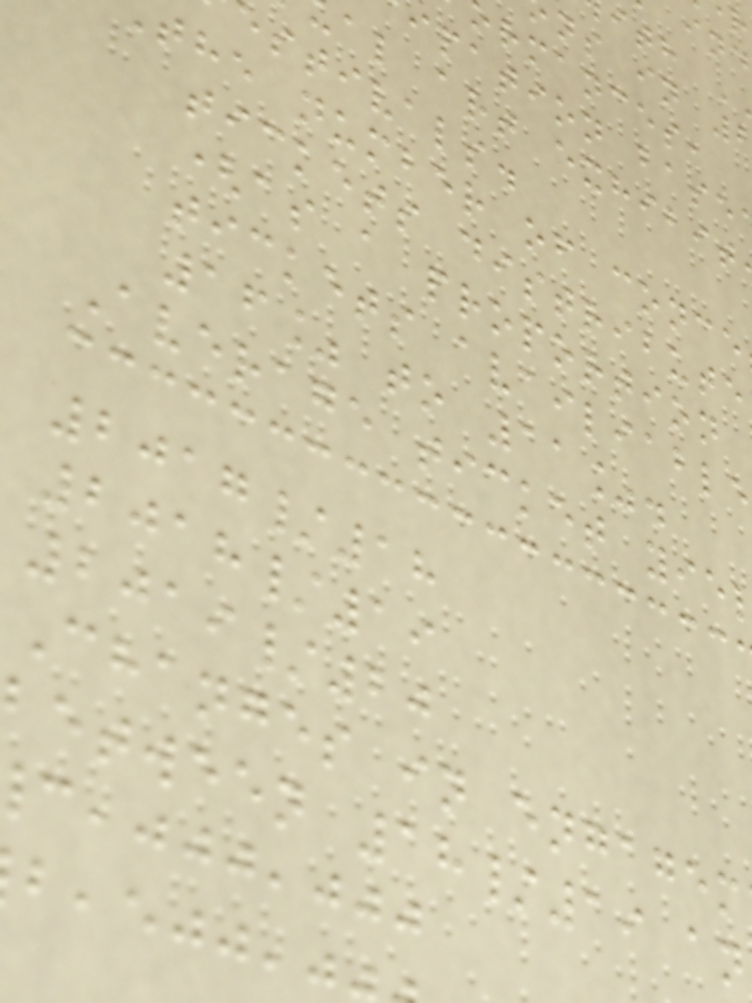rmances,
ipation base
al art exhibit
estivals.
the number of conce
tickets distribute
(as a proportion
tickets availiable
16% to 11%.
Average ticket yie
2017/18
2018/19
2019/20
Changes in engagem
etween 18/19 an
,jjj
